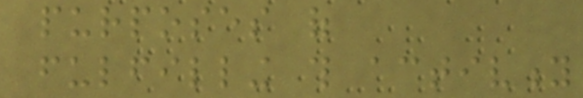purposes of
fulfilling this activity
